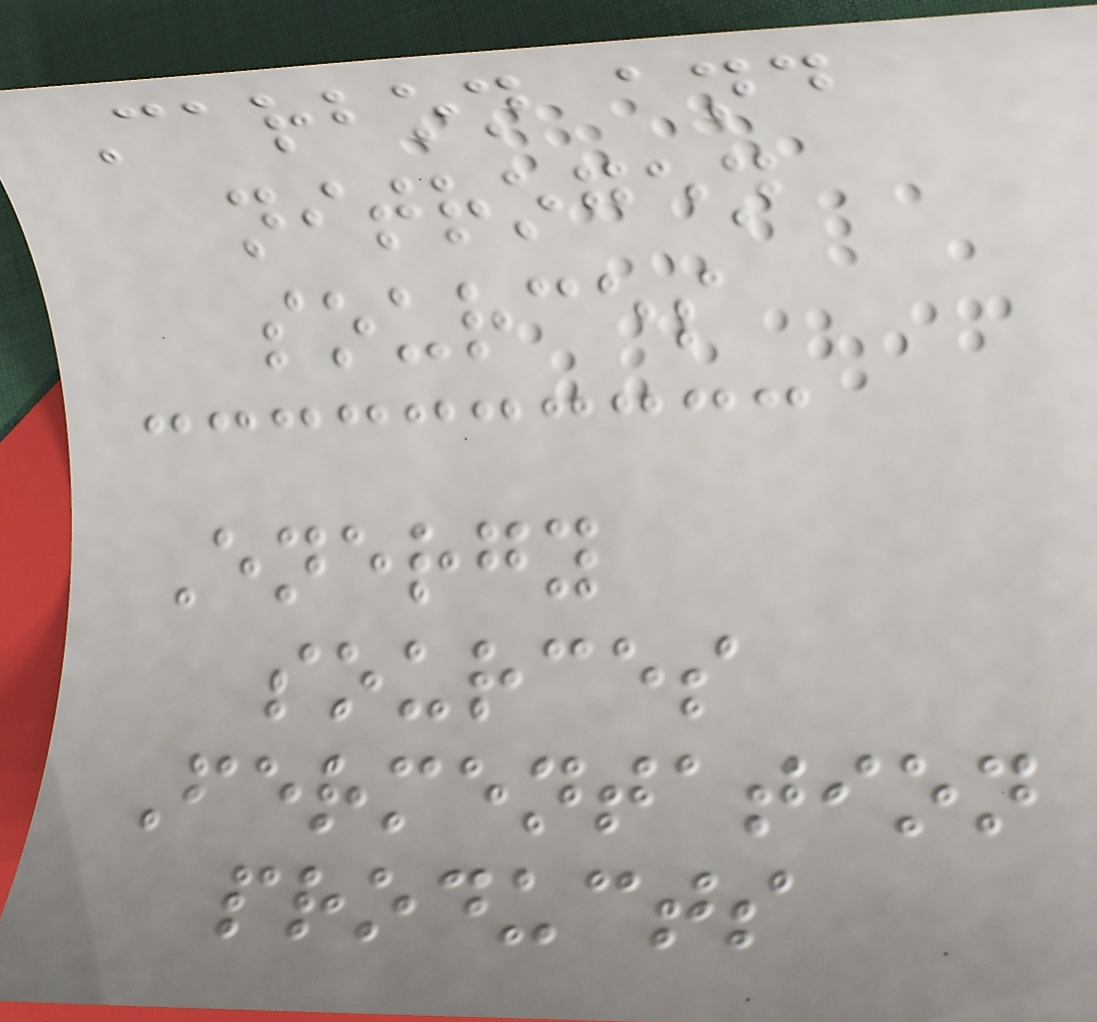Carbon and
nitrogen
sources
Energy
sources
Fermentation
products
